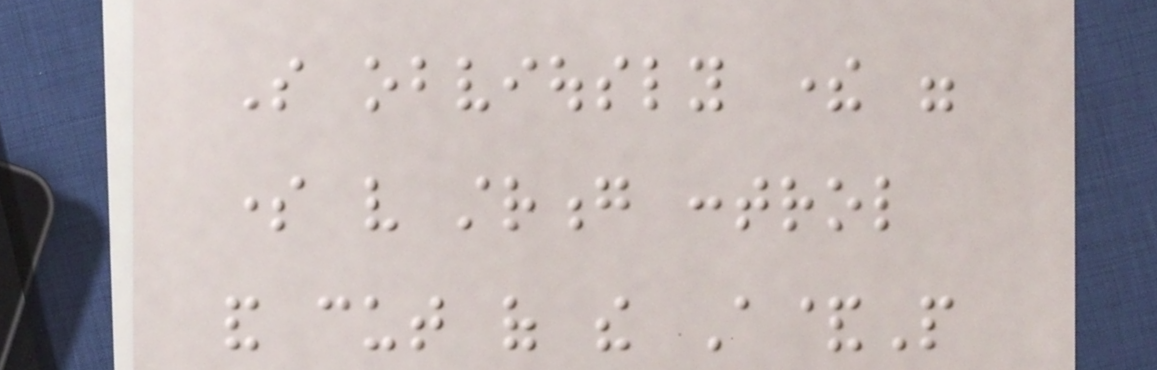So obviously there were
some very strong control
and cut of the A&P
